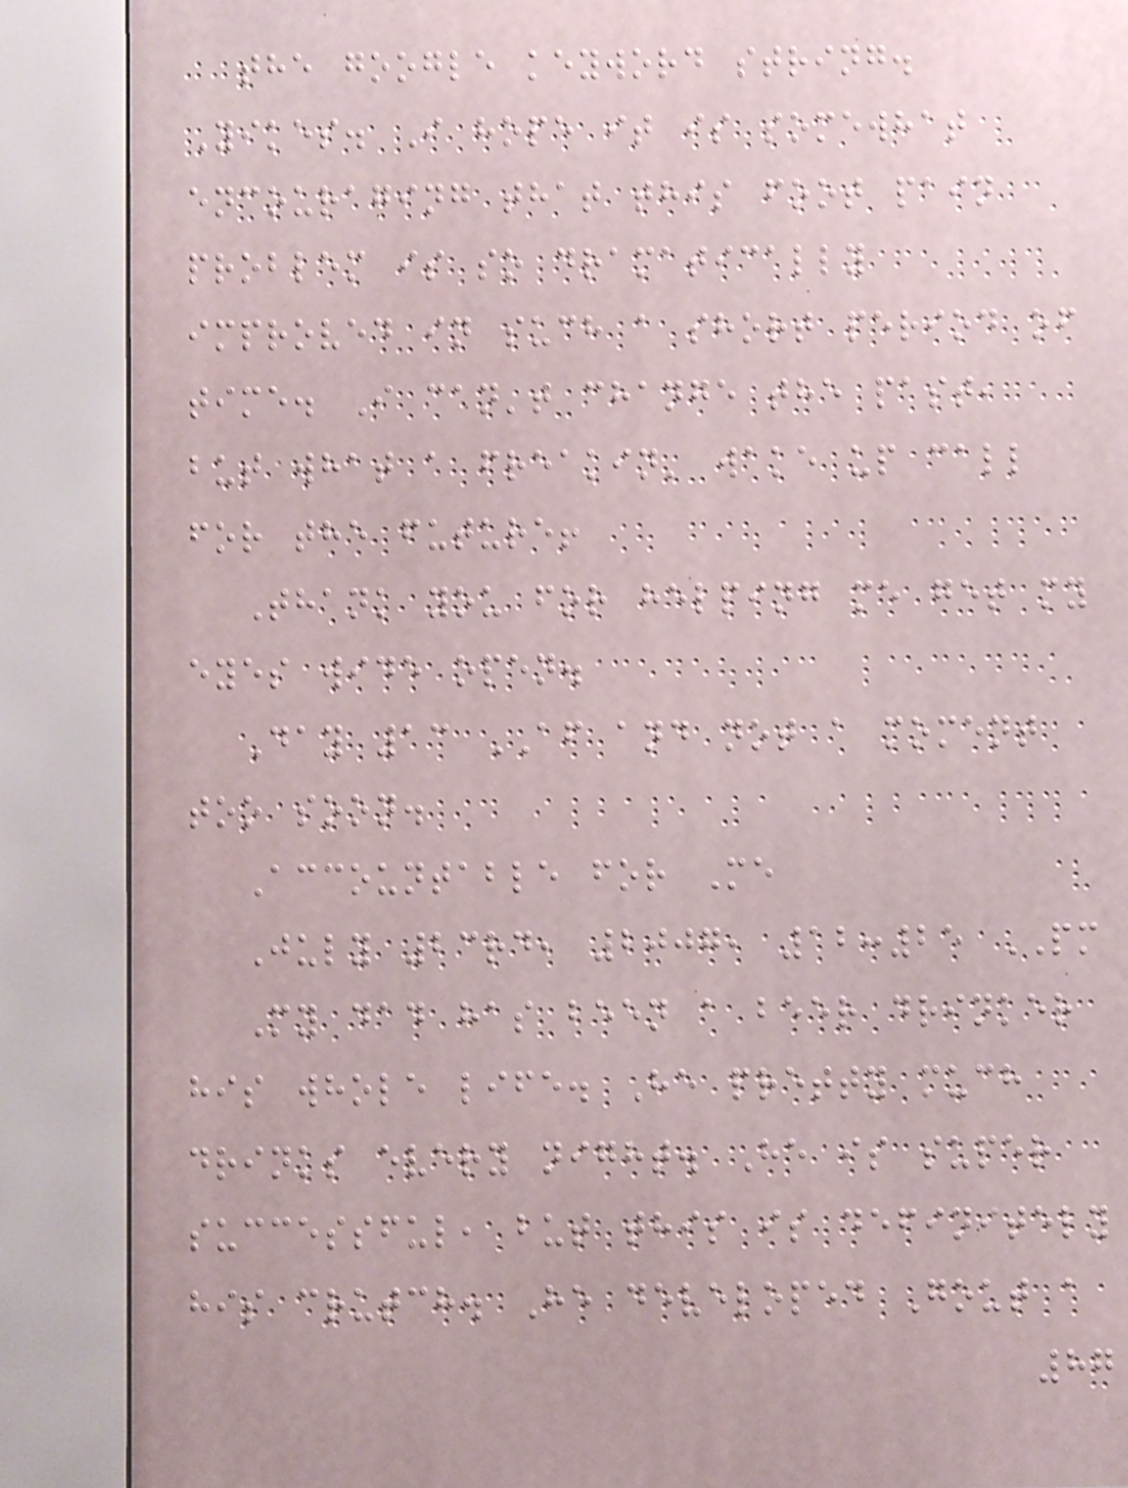the google keyword string.
Yikes. I hope it is somewhat
encouraging that this foot pain
problem is so dramatically
improved in such a short period of
time. I can't change the past,
but what a freakin' wake up call
for the future!
Thank you for helping me get my
eyes wide open.
Day 13 AF and not a moment
too soon.
Accountable for Me
July 23rd, 2007, 12:25 PM
My dad has been a beer drinker
his whole life. He pretty much
drinks every night. He is super
successful, but this is definitely
his crutch. He developed Gout a
87
